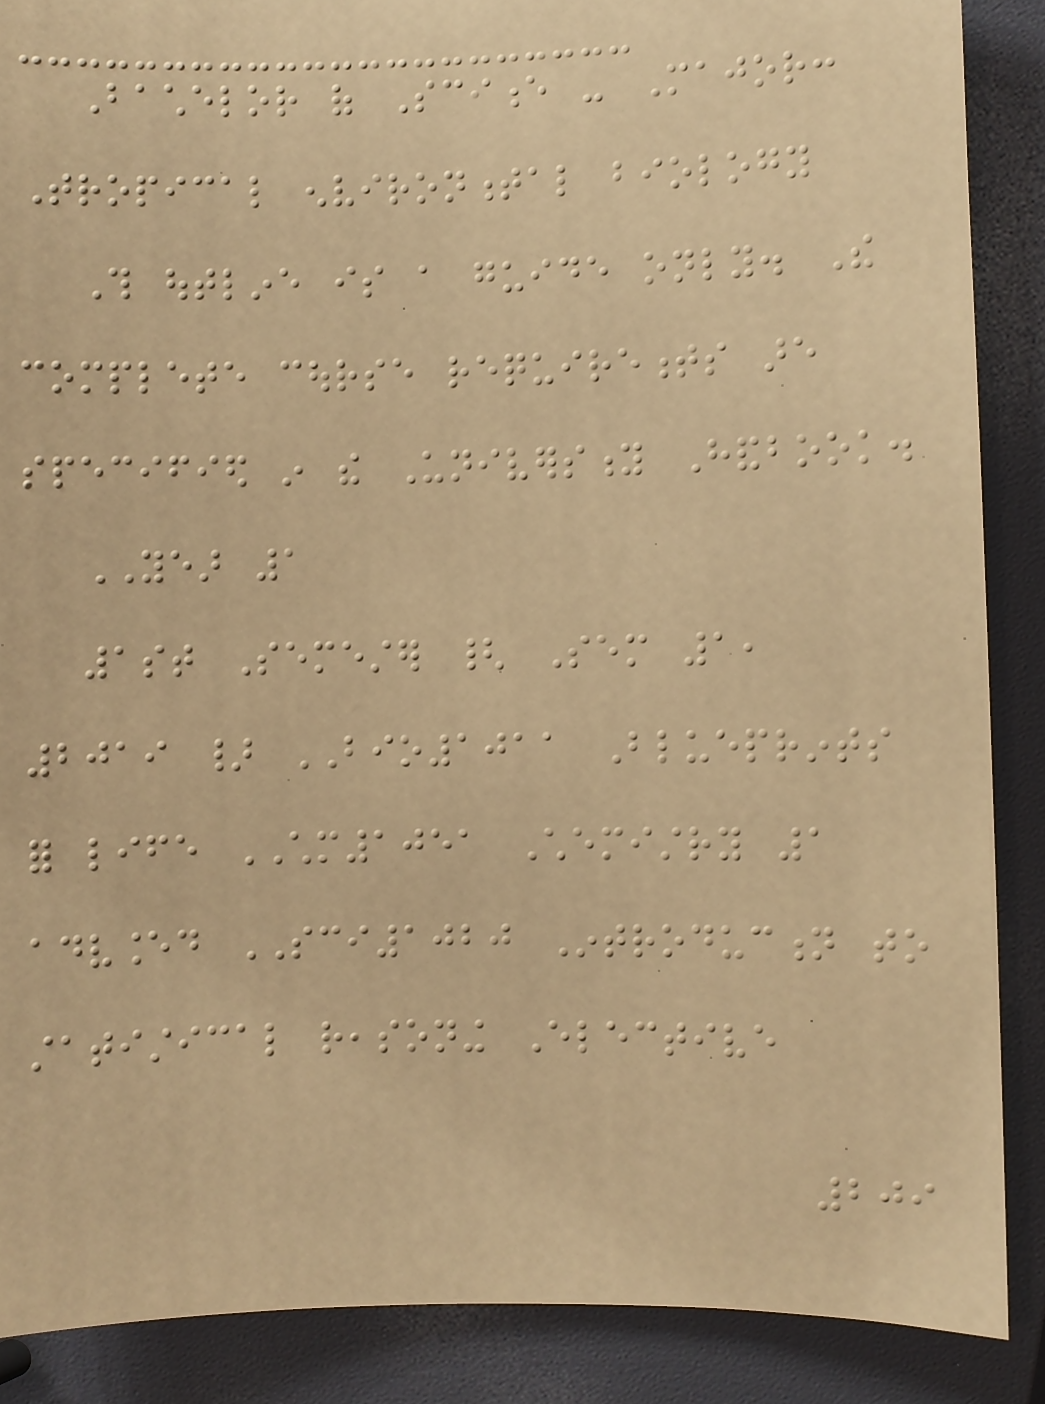Bachelor of Science - Major:
Tropical environmental biology
This outline is a guide only. The
complete course requirements are
specified in the University Handbook.
YEAR 1
1st Semester { Sem 1,
2019 } BIO1011 Blueprints
for life CHM1051 Chemistry 1
advanced SCI1020 Introduction to
statistical reasoning Elective
209
